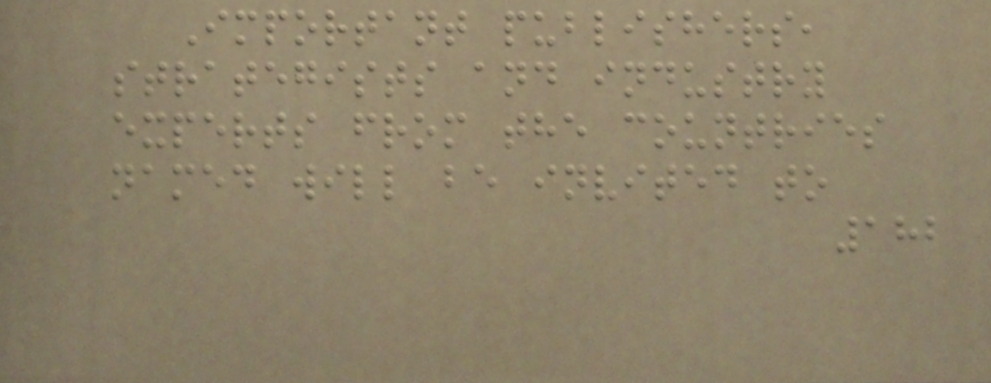Important publishers,
strategists and industry
experts from the countries
named will be invited to
182
